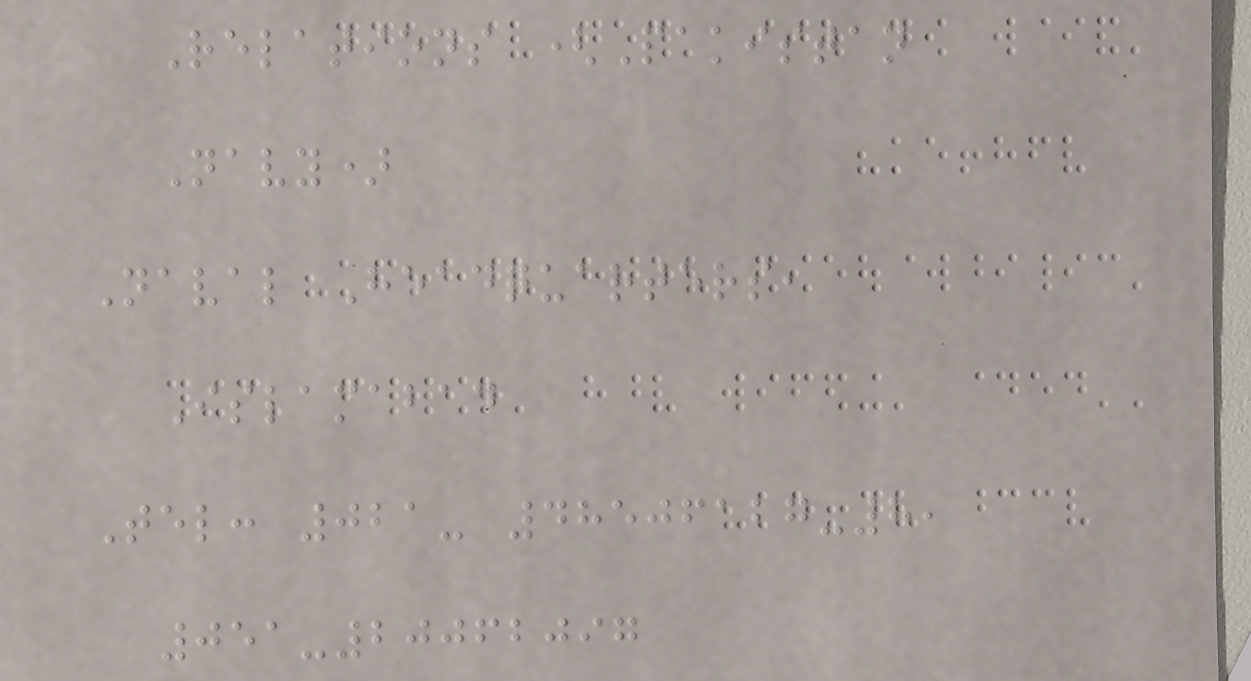Relations (Pakistan
Navy)
Naval Headquarters,
Islamabad
Tel: 021- 48506127-8,
051-20062097
